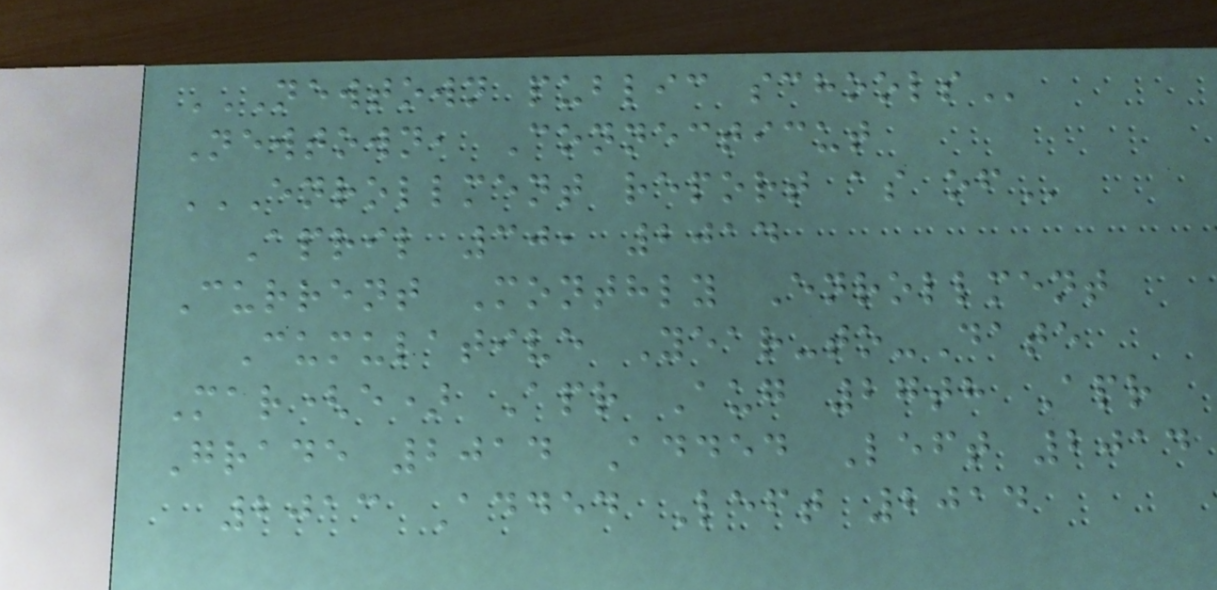NEWTOWN PUBLIC SCHOOLS
Newtown, Connecticut
ENROLLMENT REPORT AS OF
April 30, 2014
Current Monthly Enrollment
Cumulative Year-to-Date
Mar(e) Apr Aug 27th Apr
Grade 2014 Added Left 2014
2013 Added Left 2014
